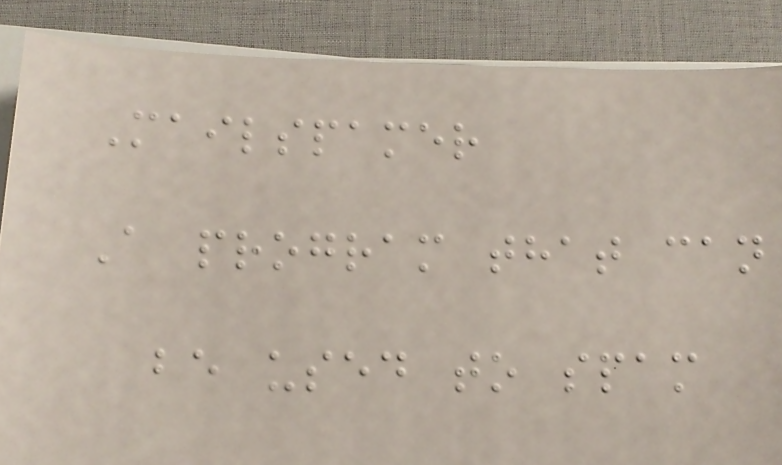Mailspamer
A program that can
be used to spam
